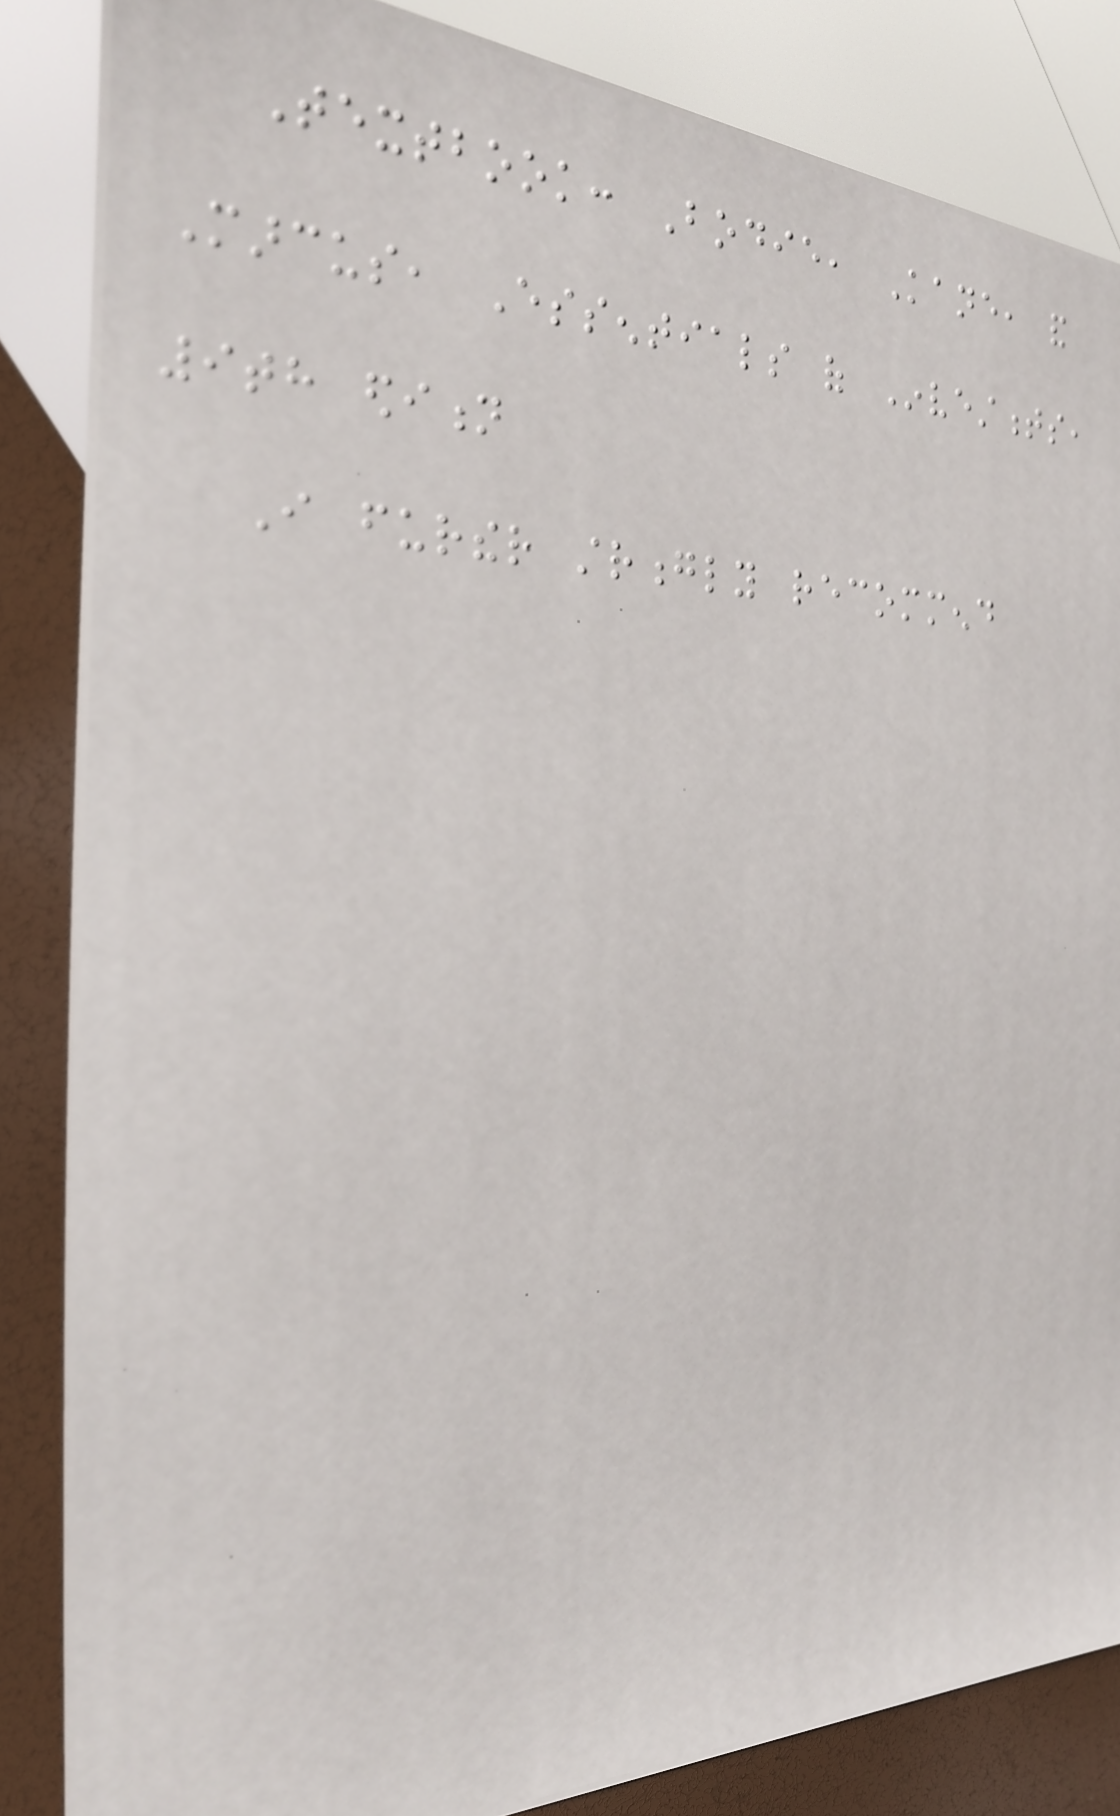Textbook: Bodie, Kane, and
Marcus, Essentials of Investments,
9th edition
I further strongly recommend
